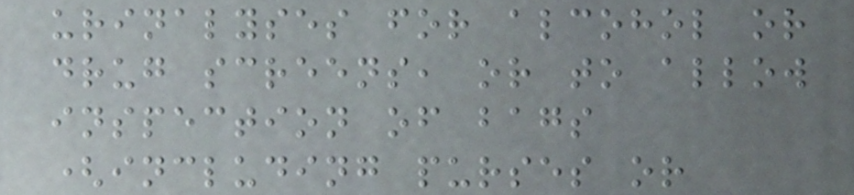urinalyses for alcohol or
drug screens, or to allow
inspection of bags
(including purses or
